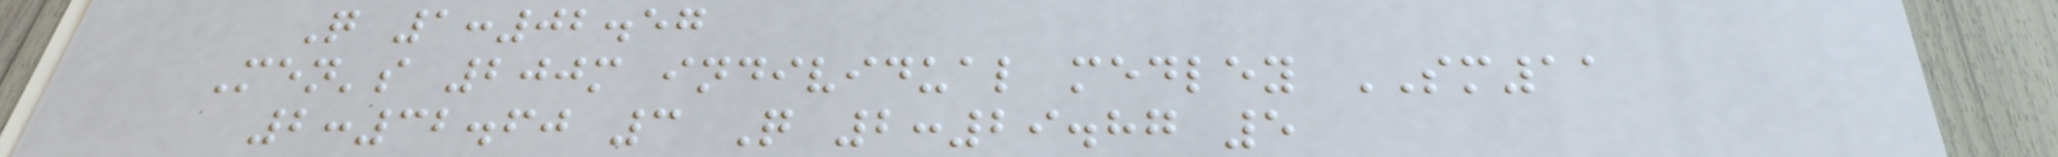Q 1:02.57
Men's 200m individual medley SM11
2:32.60 3 Q 2:29.87 5
